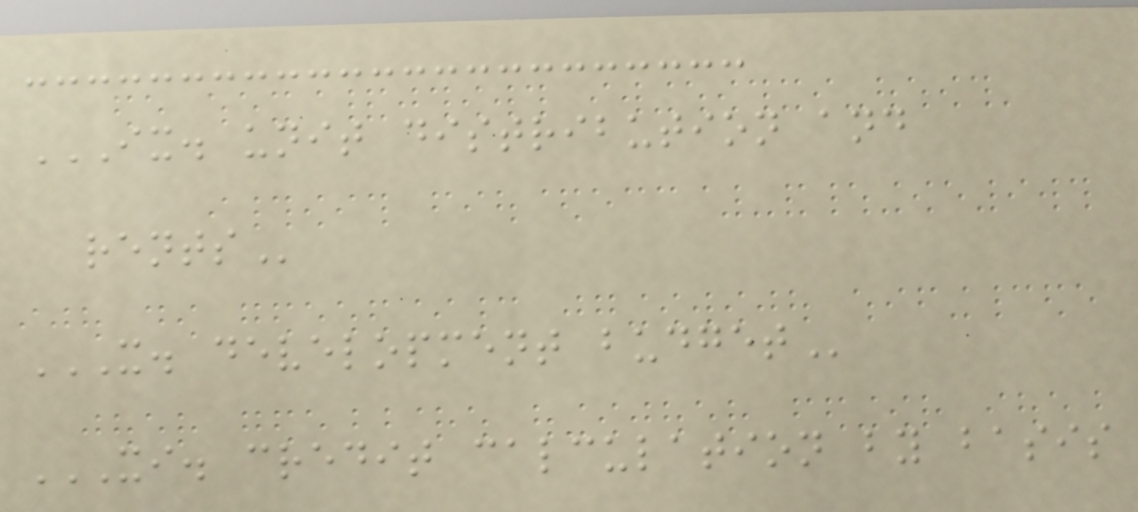IX. UNIT DISTRIBUTION AND
RENTS
X. DEVELOPMENT BUDGET
XI. CREDIT CALCULATION BY BASIS
